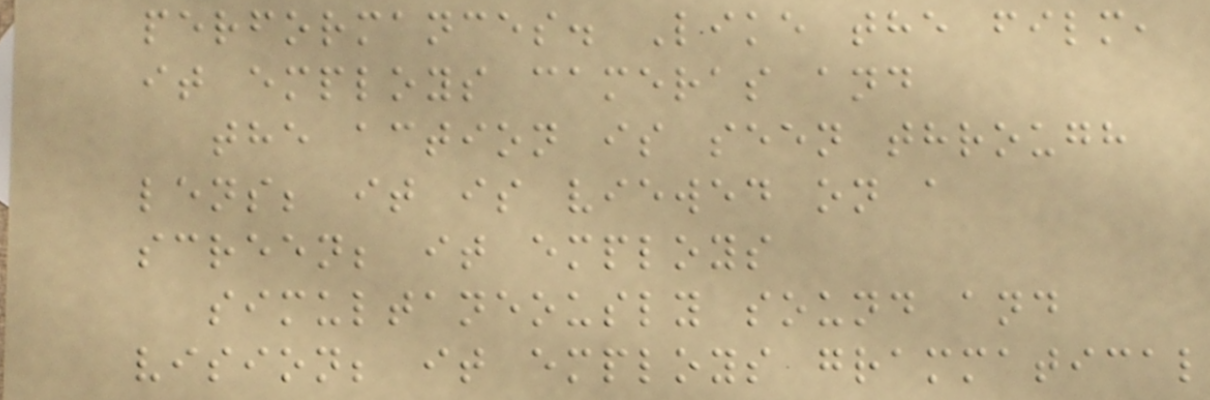performances. Like the film,
it employs cameras and
the action is seen through
lens; it is viewed on a
screen; it employs
simultaneously sound and
vision; it employs grammatical
